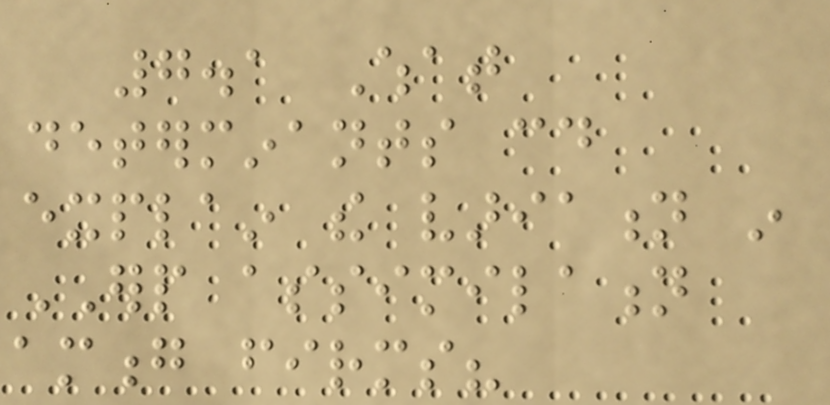7.1 What
determinants could
explain the variation in
ERP assimilation
among firms?
